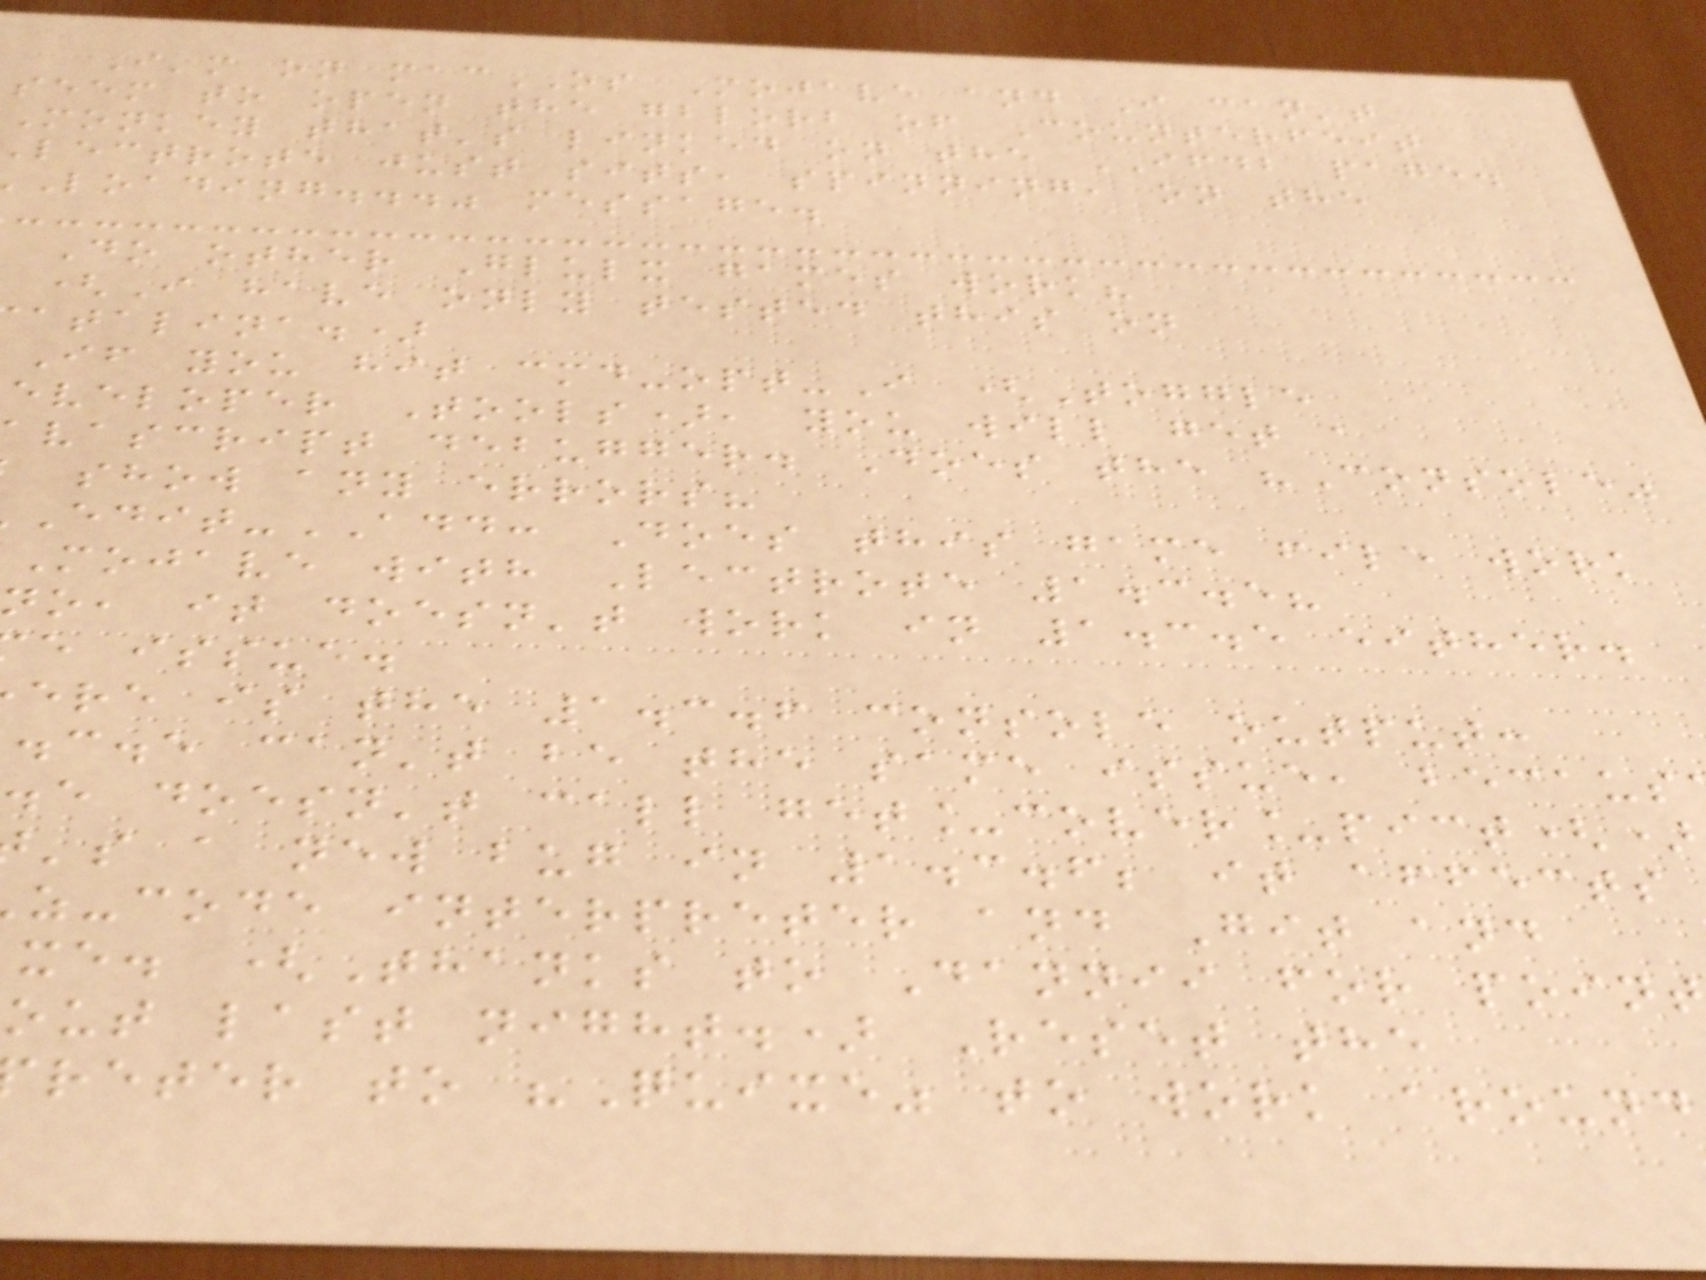I'm on macOS Mojave and I can't
seem to open the gblorb of Counterfeit
Monkey that's linked on the IFDB page.
lectrote just sits, spinning, on the
Loading..." message.
Do other Glulx games work?
(I have only tested this on
atalina.)
If you hit cmd-opt-I (Toggle
eveloper Tools), you will get a
vascript debugger. Does the "Console"
show any errors?
-ADD: Does this game file work
Mojave with Lectrote 1.3.5?
no, it doesn't work in 1.3.5 either.
e issue.
ere is the 1.3.6 console output:
.c.e can't be the same issue, becaus
.e doesn't call get_cover_pict()
's a new bug in 1.3.6; it affects
z-code interpreter and Git and
xe. (Thanks to Dannii for poin
out last night.) Reset the
reter to "Quixe" to work around
